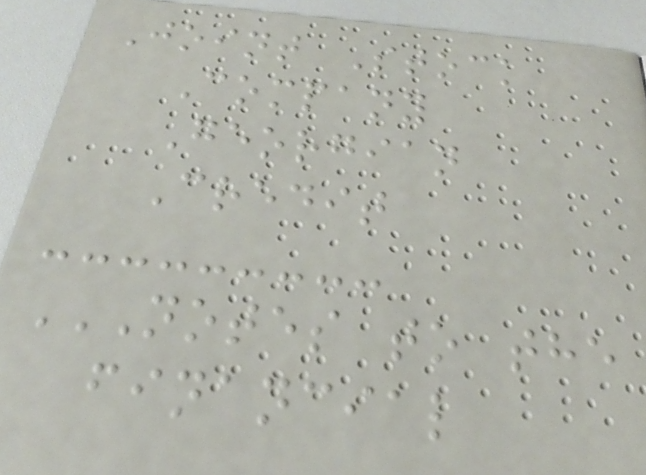Joint Stock
Company
Georgian
Credit
NOTES TO THE
FINANCIAL
